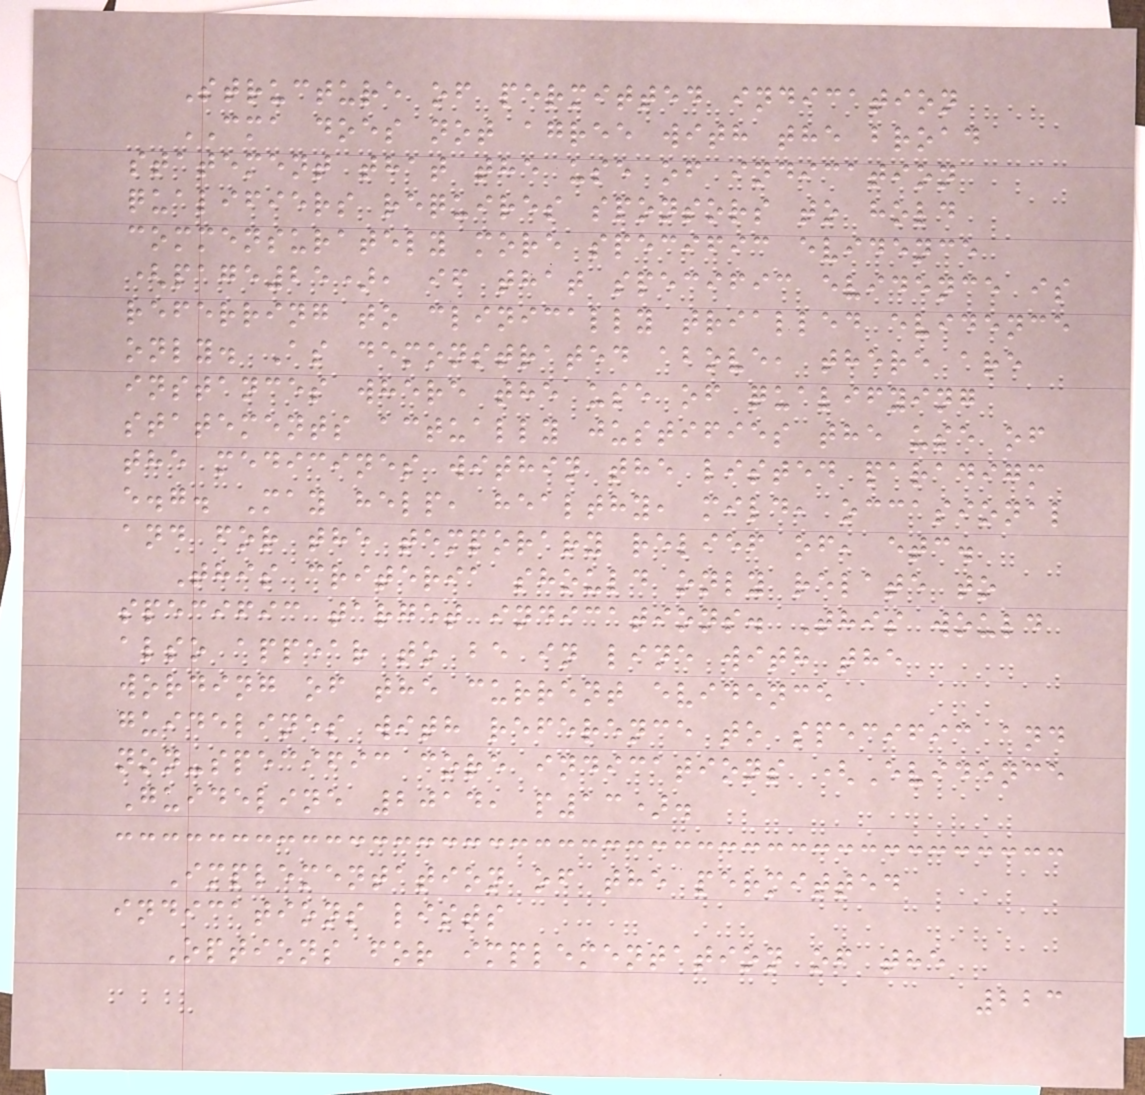Structure of permitted indication
CMA does not agree with the broad
statement that the use of indication
qualifiers requires sponsors to hold
commensurately more specific evidence
(page25), if that specific evidence is
referring to clinically trialled evidence
only. As demonstrated above, there are
instances where the use of qualifying
statements actually justifies the use of
the medicines within the listed paradigm
e.g. May help, healthy, mild, occasional
and for the temporary relief of, etc.
This criteria should only relate to
specific target indications. This would
also appear to be in line with the
wording of the current evidence
guidelines with reference to specific and
non-specific core indications (Evidence
Guideline 2014, p13).
Implementation of the permitted
indications lists
Options for implementation of the
223
